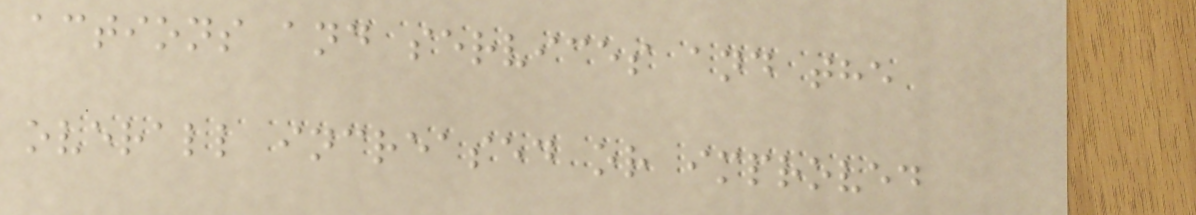actions and services and the
overall increased or improved
